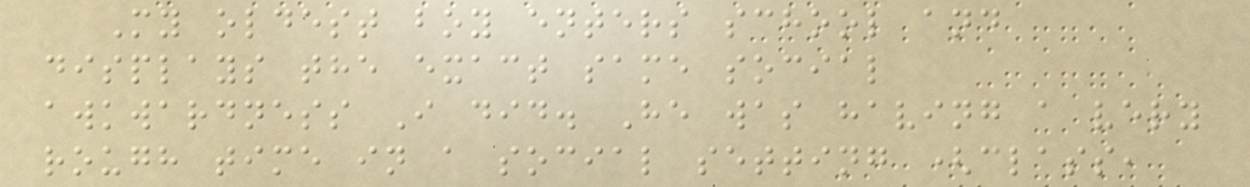My oldest boy enters school and
displays the exact same social
awkwardness I did. He was having a very
rough time in a social setting (class,
